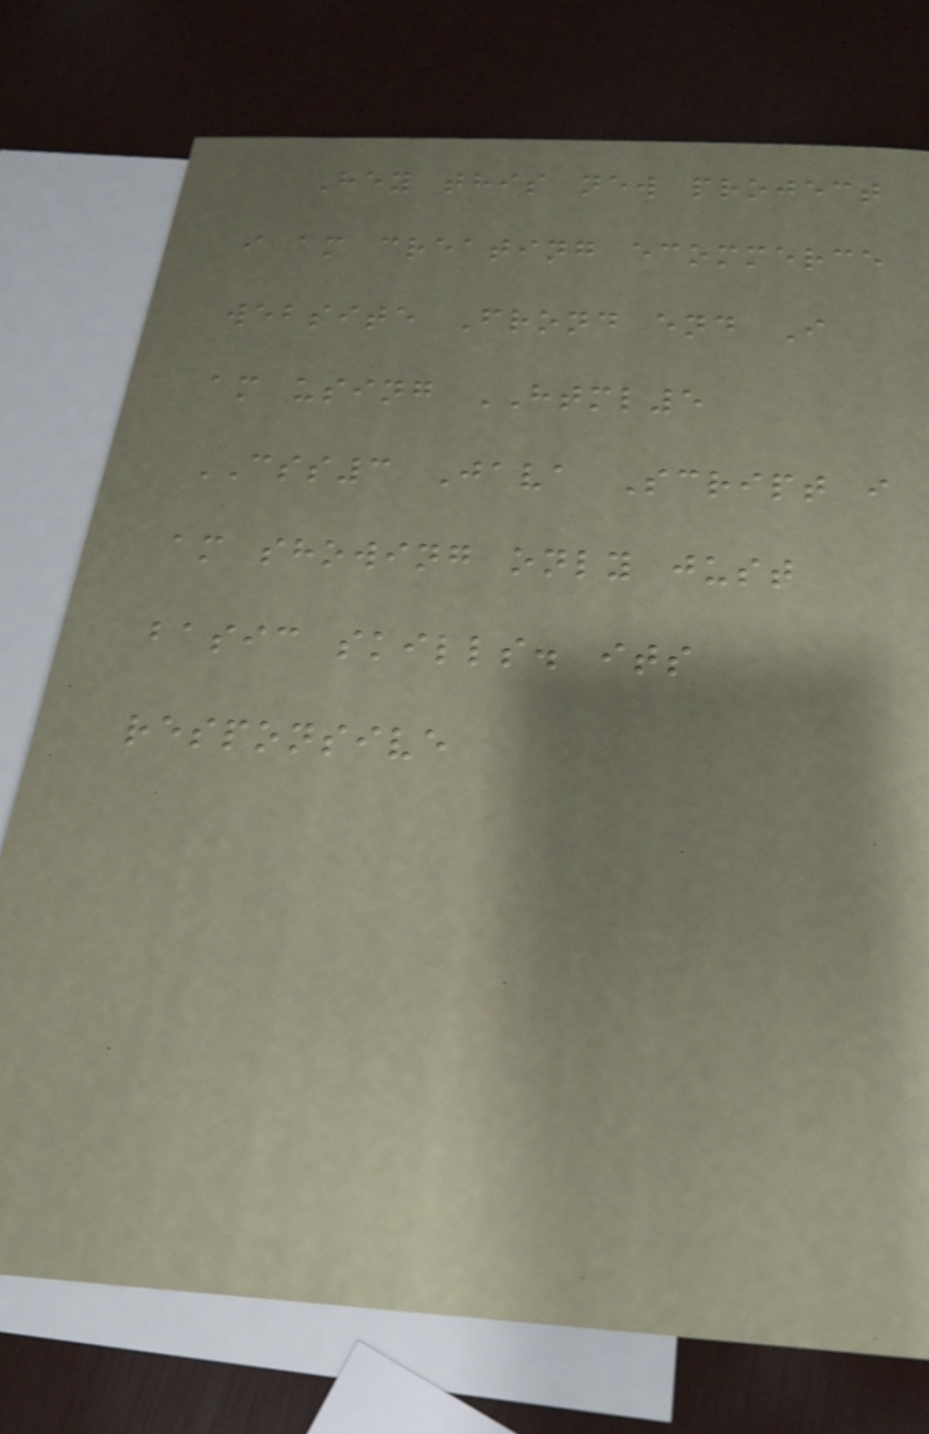Hey this new project
i am creating ecommerce
website Frond end I
am using HTML5
CSS3 Java Script i
am showing only just
basic skills. its
responsive
